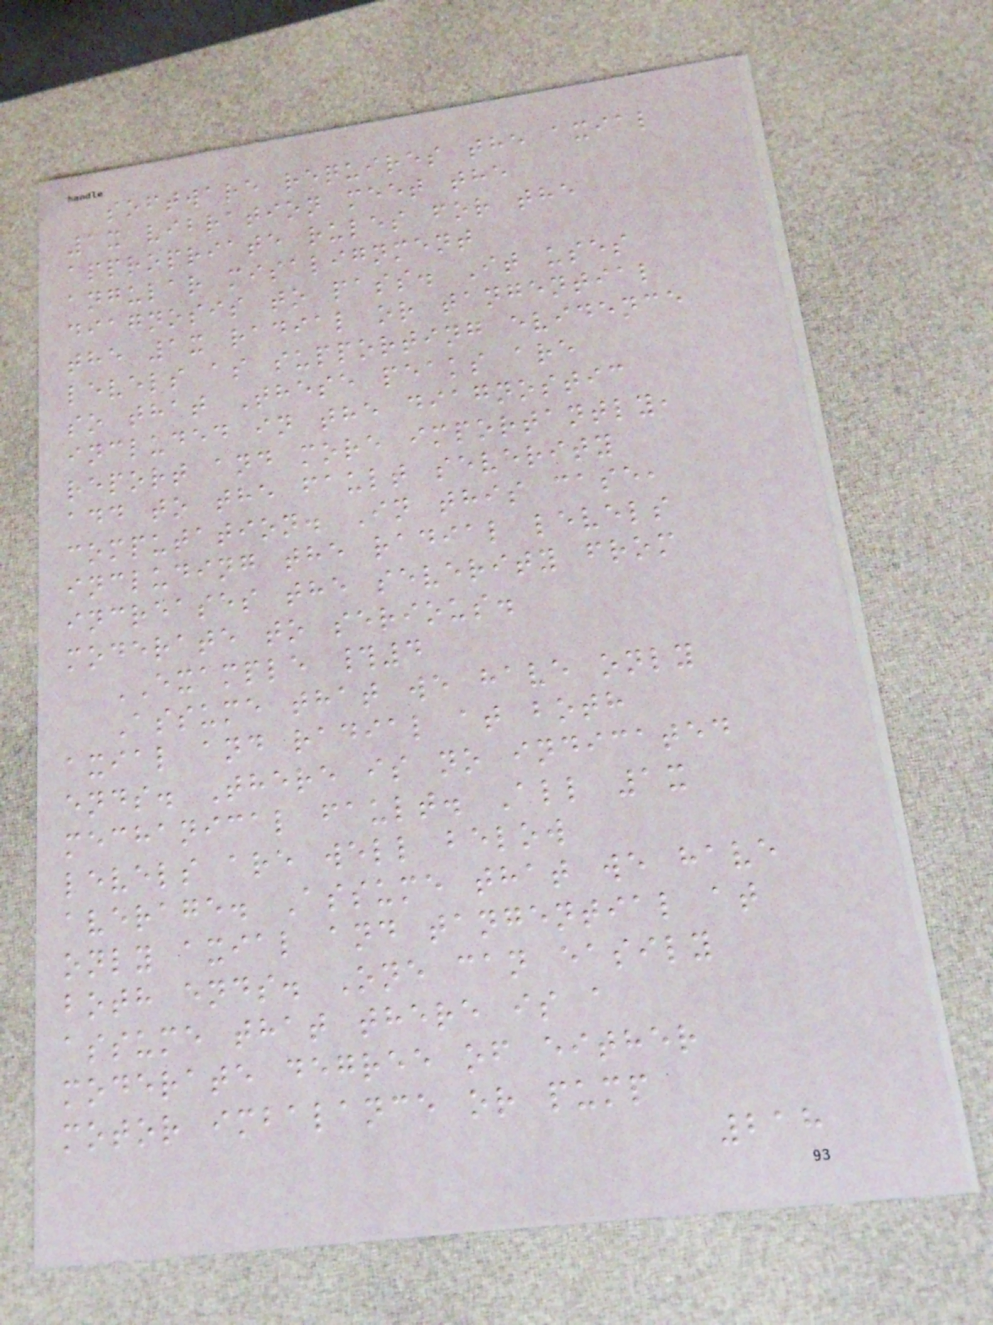software requires the axial
1x vibration meet the
appropriate rules for the
angular misalignment
diagnosis to pass. It uses
the 1x radial or tangential
levels as supporting evidence
so that These peaks are
included in the diagnostic
report and more importantly,
add to the fault severity
computation. In this case,
including the radial levels
increases the severity from
moderate to serious.
EXAMPLE #4
Assume that we have only
axial and radial at both
ends. There is no indicated
mechanical fault. All 1x
levels are well below
average. Assume that we have
only axial and tangential at
both ends. One can easily
assume that there is a
moderate degree of either
motor imbalance or pump
218
